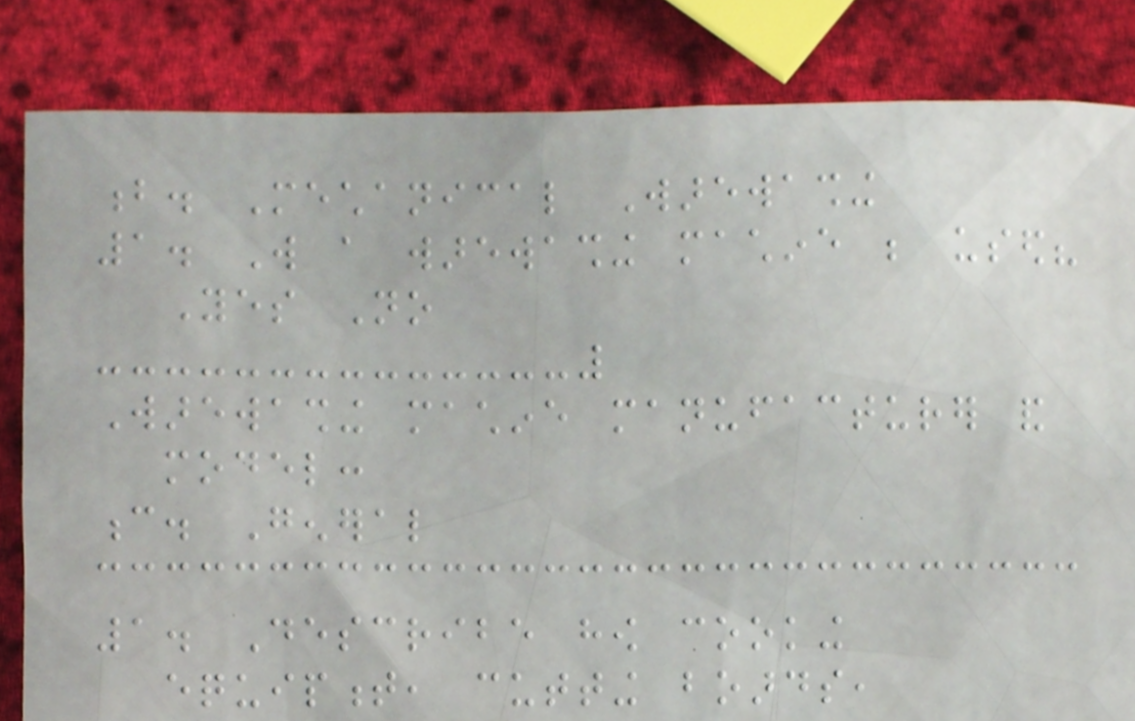b. Mechanical Warewashing
1. Will a warewashing machine be used?
Yes No
Warewashing machine manufacturer and
model:
c. General
1. Describe how cooking
equipment, cutting boards,
